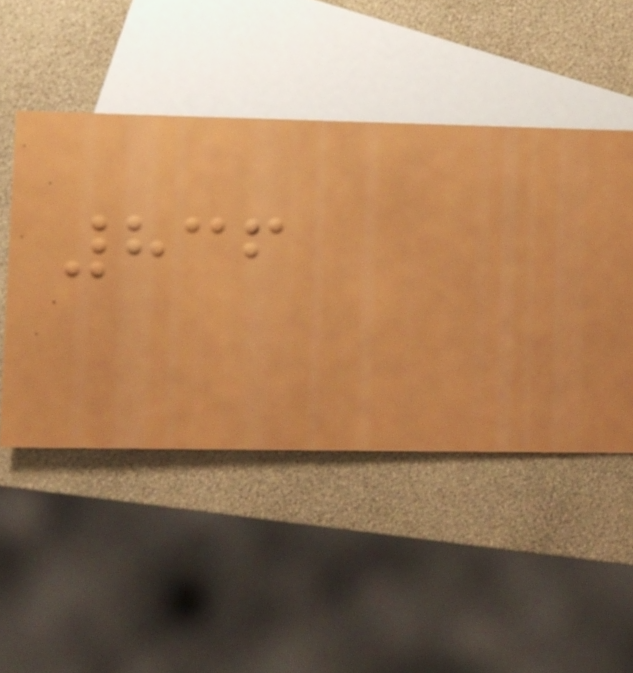836
